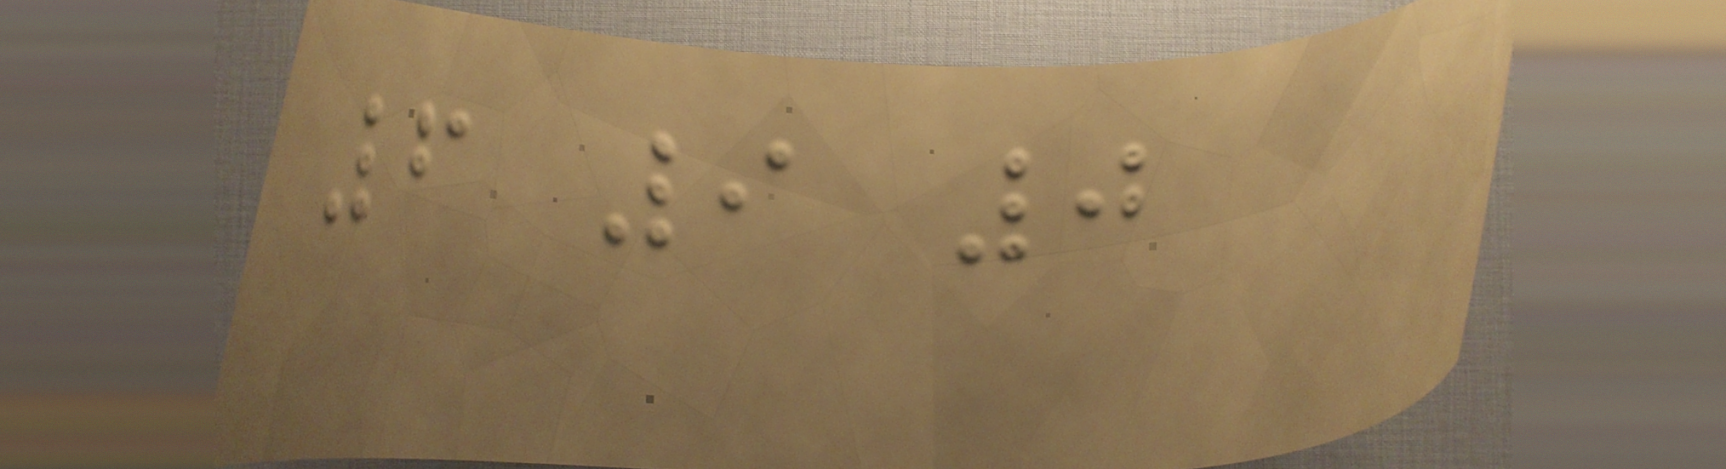6 9 0
